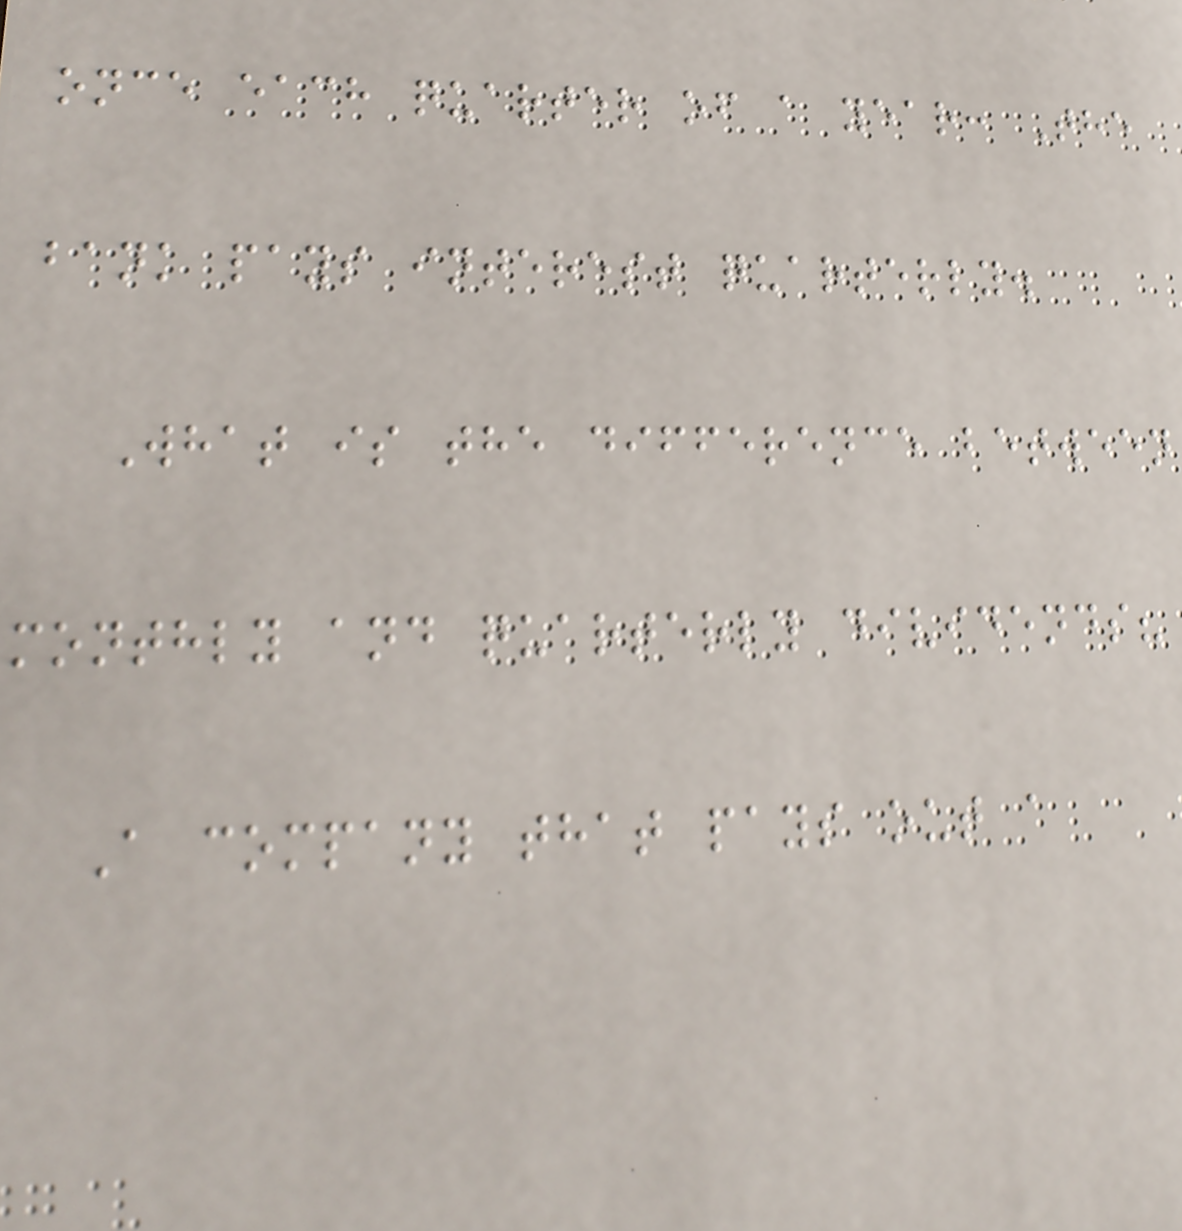once each quarter of a year: The
bank pays interest quarterly.
What is the difference between
monthly and quarterly dividends?
A company that pays out a
